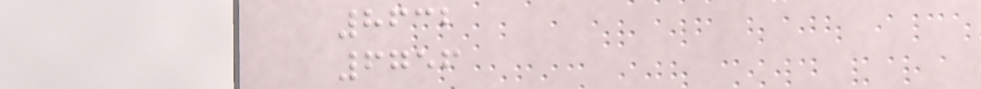8632
6756
